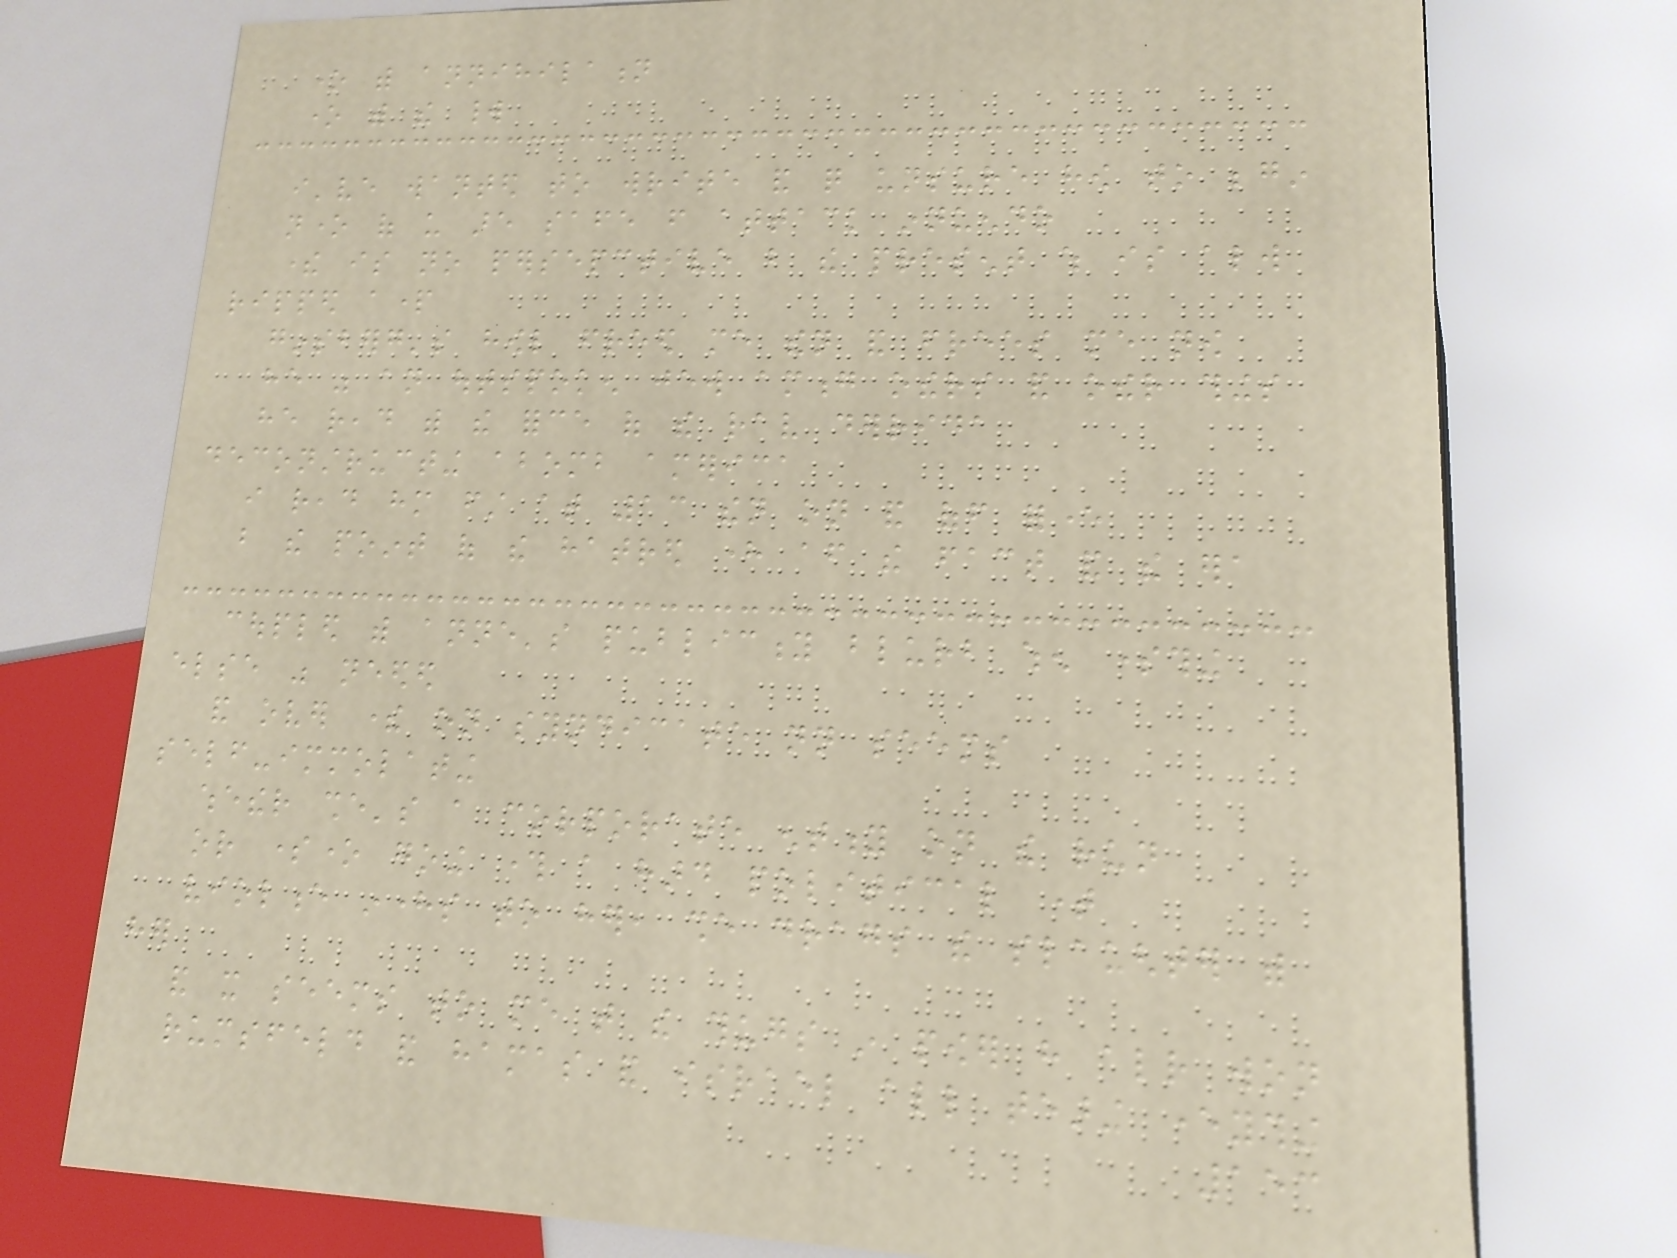one with annihilation
one with the world
i've wanted to write and quite unsure how to begin
none of us are safe from attack innuendo
there is no persepctive but the present which is always
ripped apart
ginsberg's howl freed me then and frees me now
he was an outspoken jew among others and other things
he read with the force of the rav derrida
deconstructing abomb america
i read him first at 13 then on and off forever
but the point of the hatred here after the fact and the era
coupled with anne's publicity blurb when something
else was needed
and over there on syndicate nn seems
self-immolating
whether she's a corporate entity on the run
or someone going through a hard political time
violence inheres to her, she drags the slaughter with
her
and it seems to me that the thugs in power have already won
rumsfeld and hamas and israel all tearing everything
153
